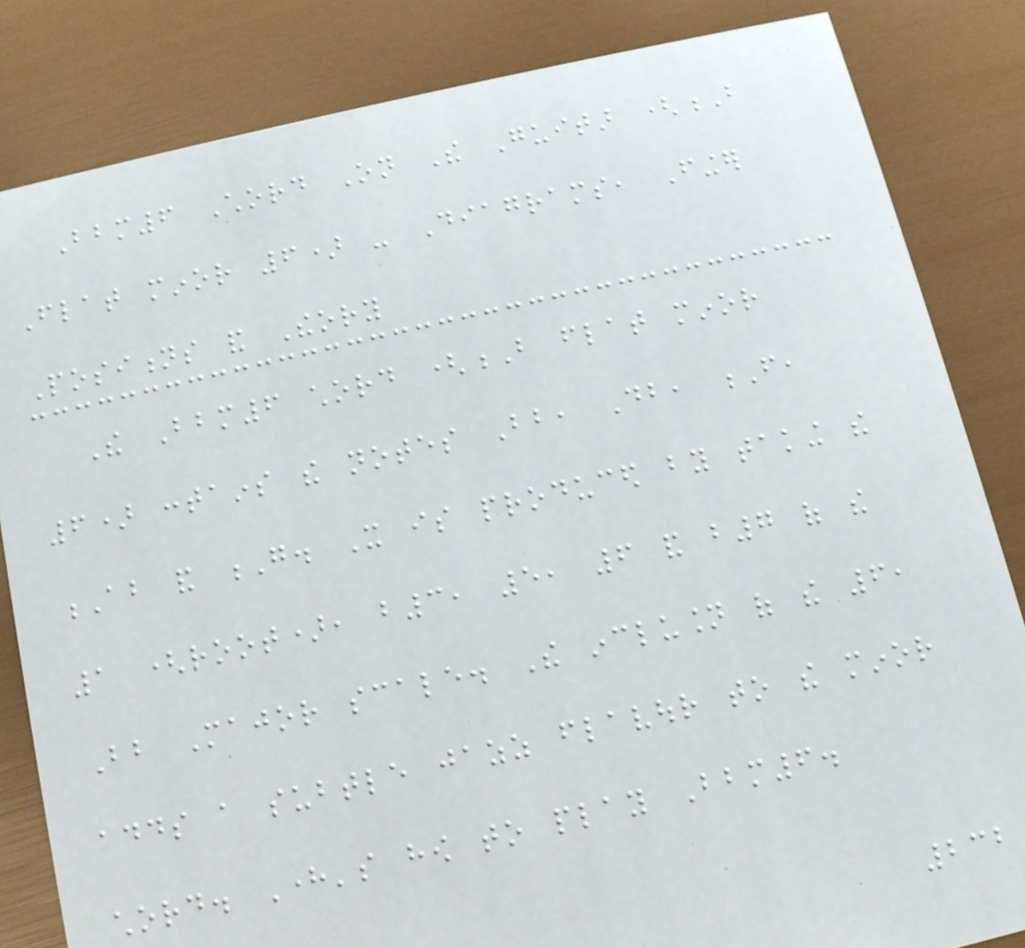Bbm6 Chord On The Guitar (B
Flat minor 6) - Diagrams, Finger
Positions and Theory
The Bbm6 chord (B flat minor
6) contains the notes Bb, Db, F,
Ab and G. It is produced by taking the
1 (root), b3, 5, 6 and b7 of the
Bb Major scale. The inclusion of the 6,
adds a subtle jazz flavour to the minor
chord. Here's how to play Bbm6.
232
